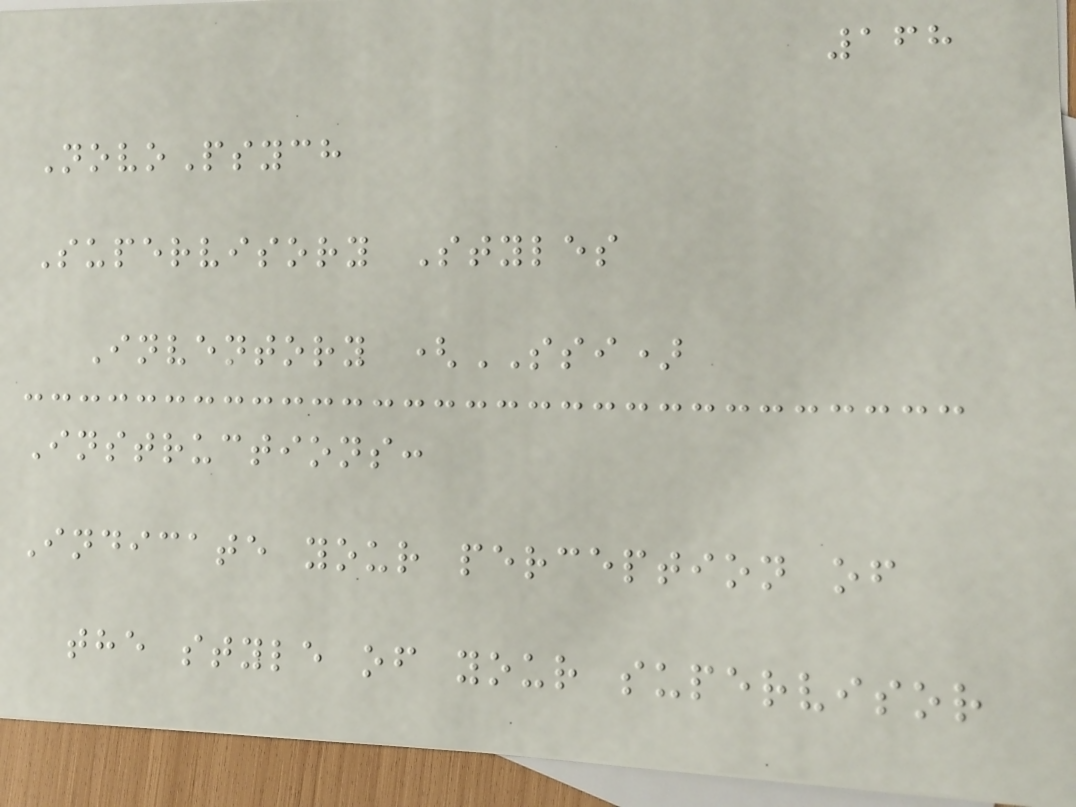168
NovoPsych
Supervisory Styles
Inventory (SSI)
Instructions:
Indicate your perception of
the style of your supervisor
